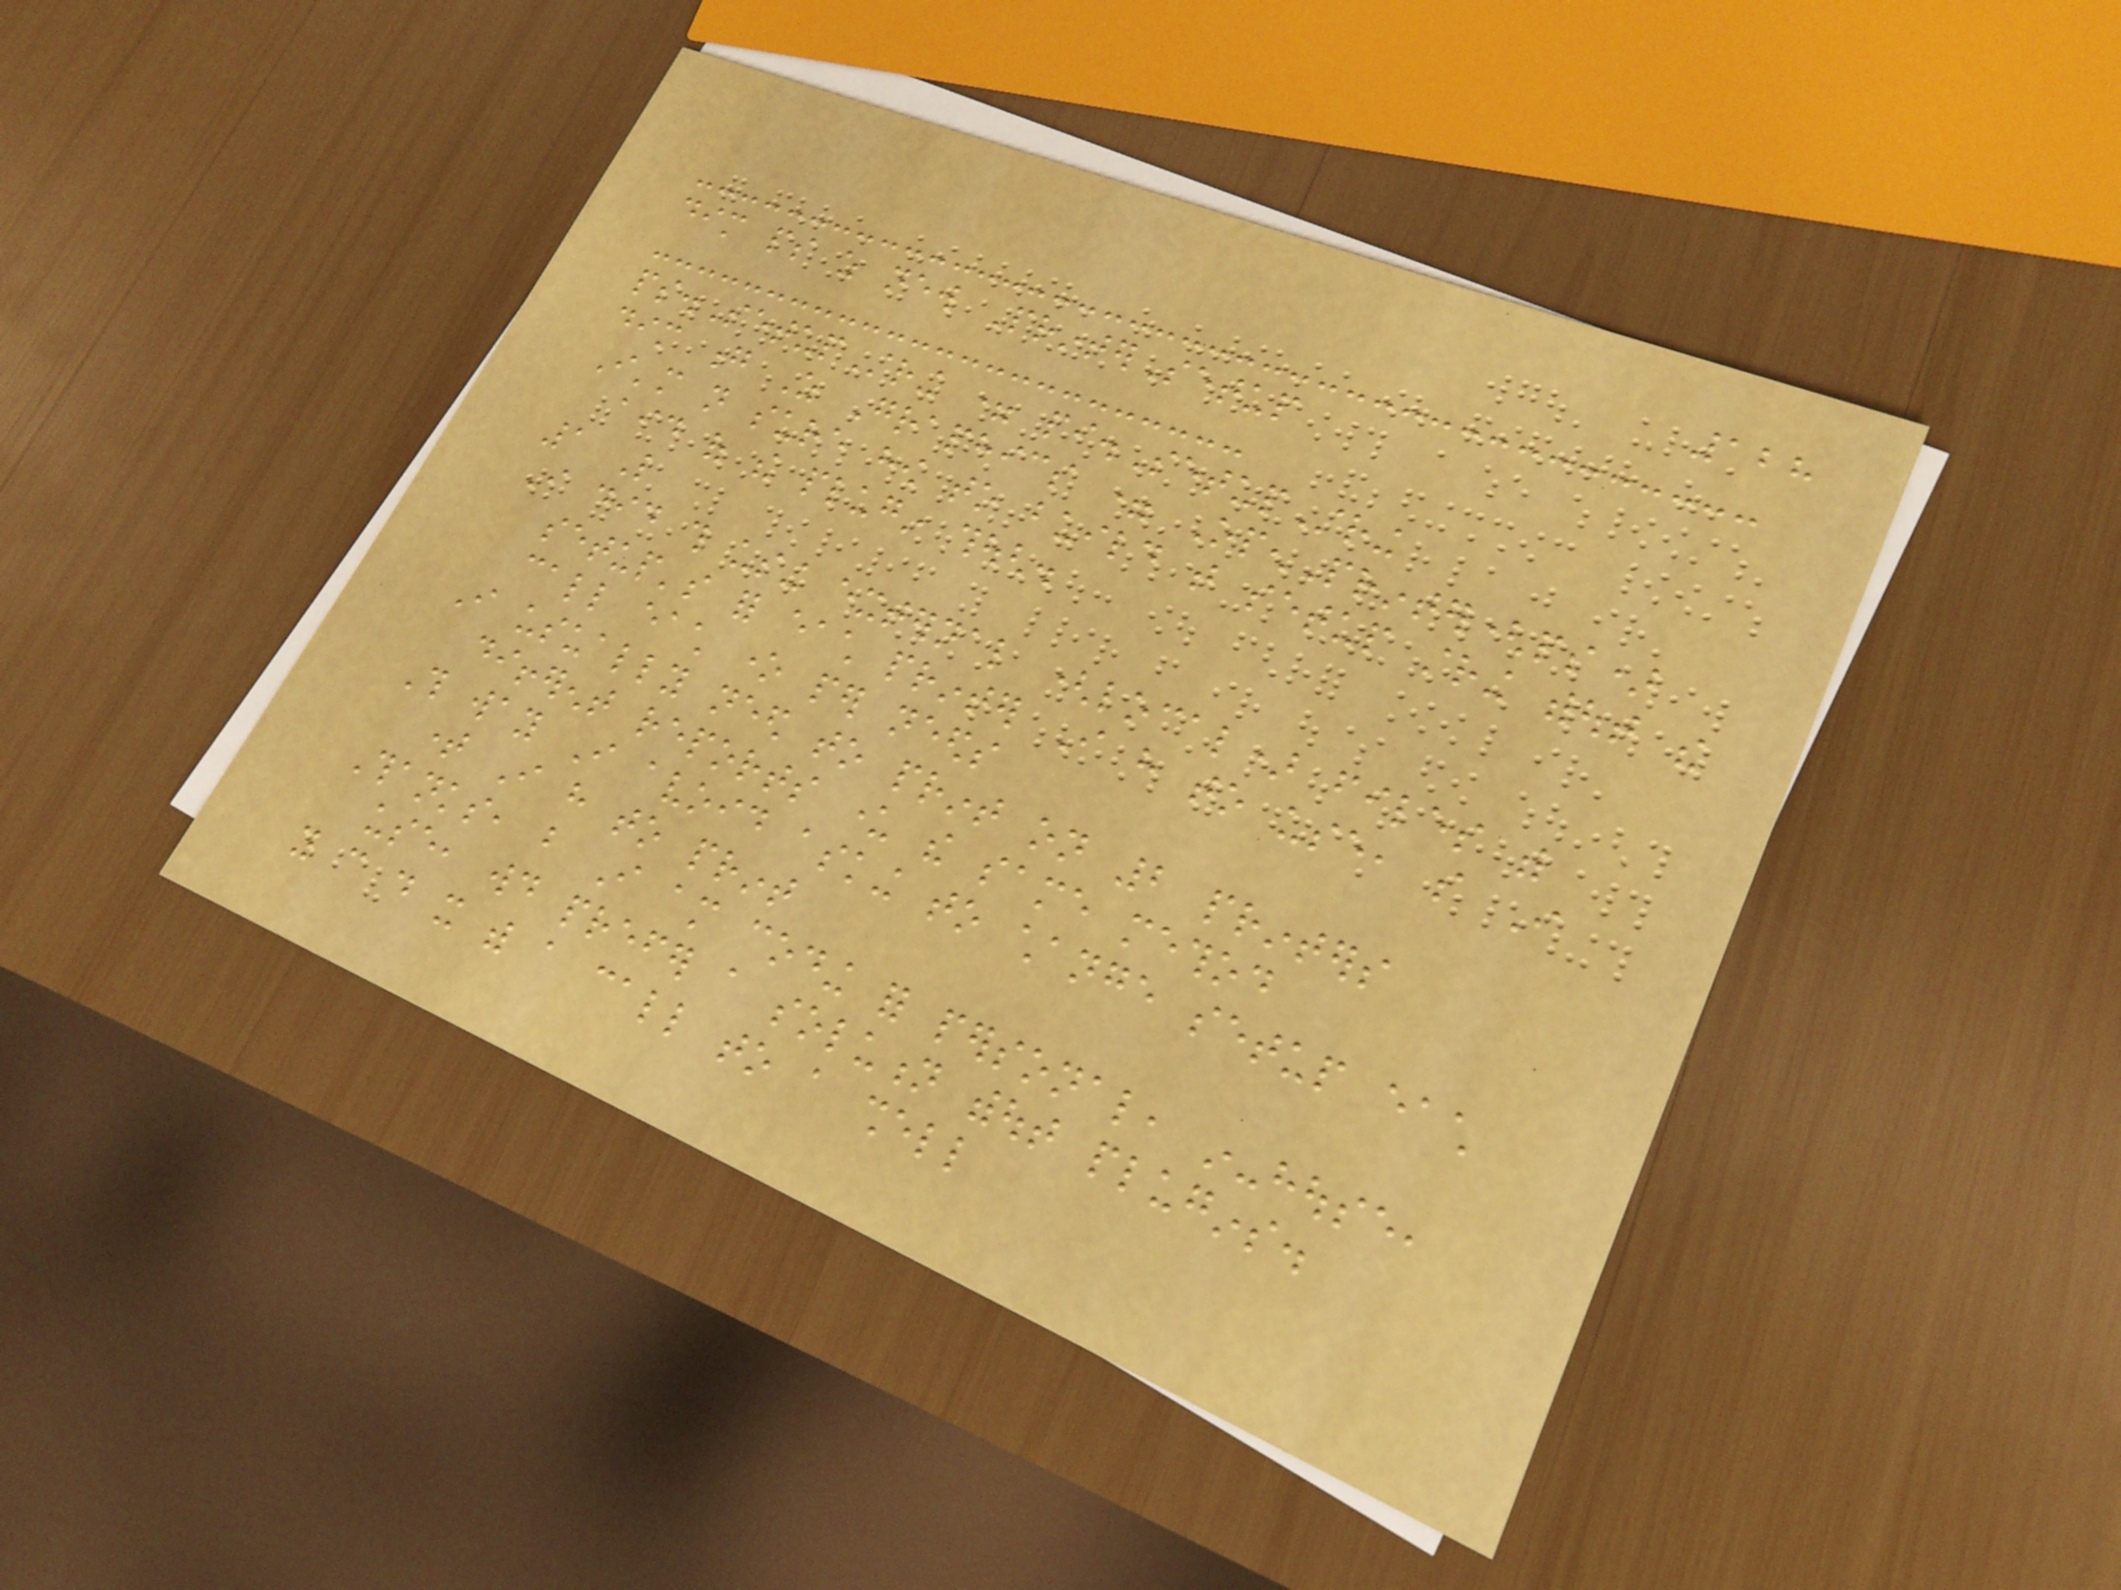128
dim ps as new PrinterSetup
ps.SetupString = pi.SetupString
dim g As Graphics = OpenPrinter(ps)
I'm not sure how to build that setup string without the
aid of the plugin though.
1 Like
I did this using external (local) files with
setup's for each printer I have to use, so I
call each one per needs
I usually need to print on 2 printers
different reports under the same method
This way I avoid asking to change setup each
time I have to print
Thanks, but I am coding for personal, in-house,
use, would prefer a solution without plugins.
you can do it with a call to a shell
